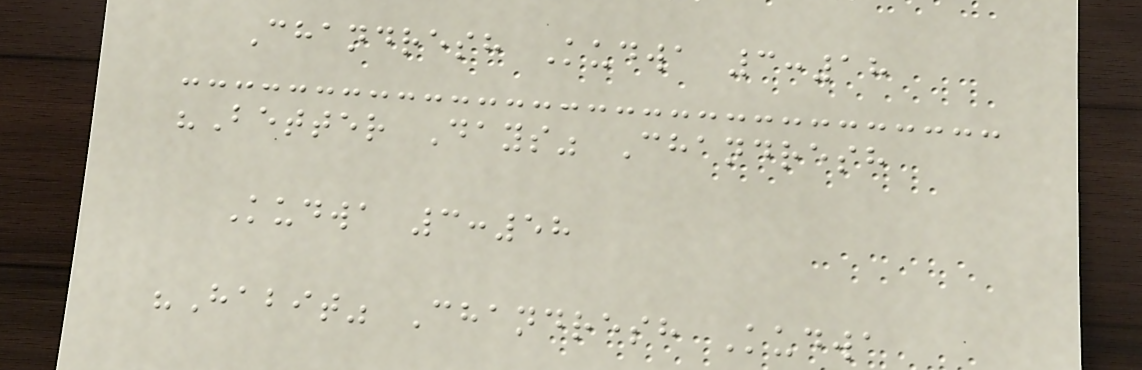Chandresh Kudwa 3:18
"Better Days" Chandresh
Kudwa 3:58
"Habit" Chandresh Kudwa
